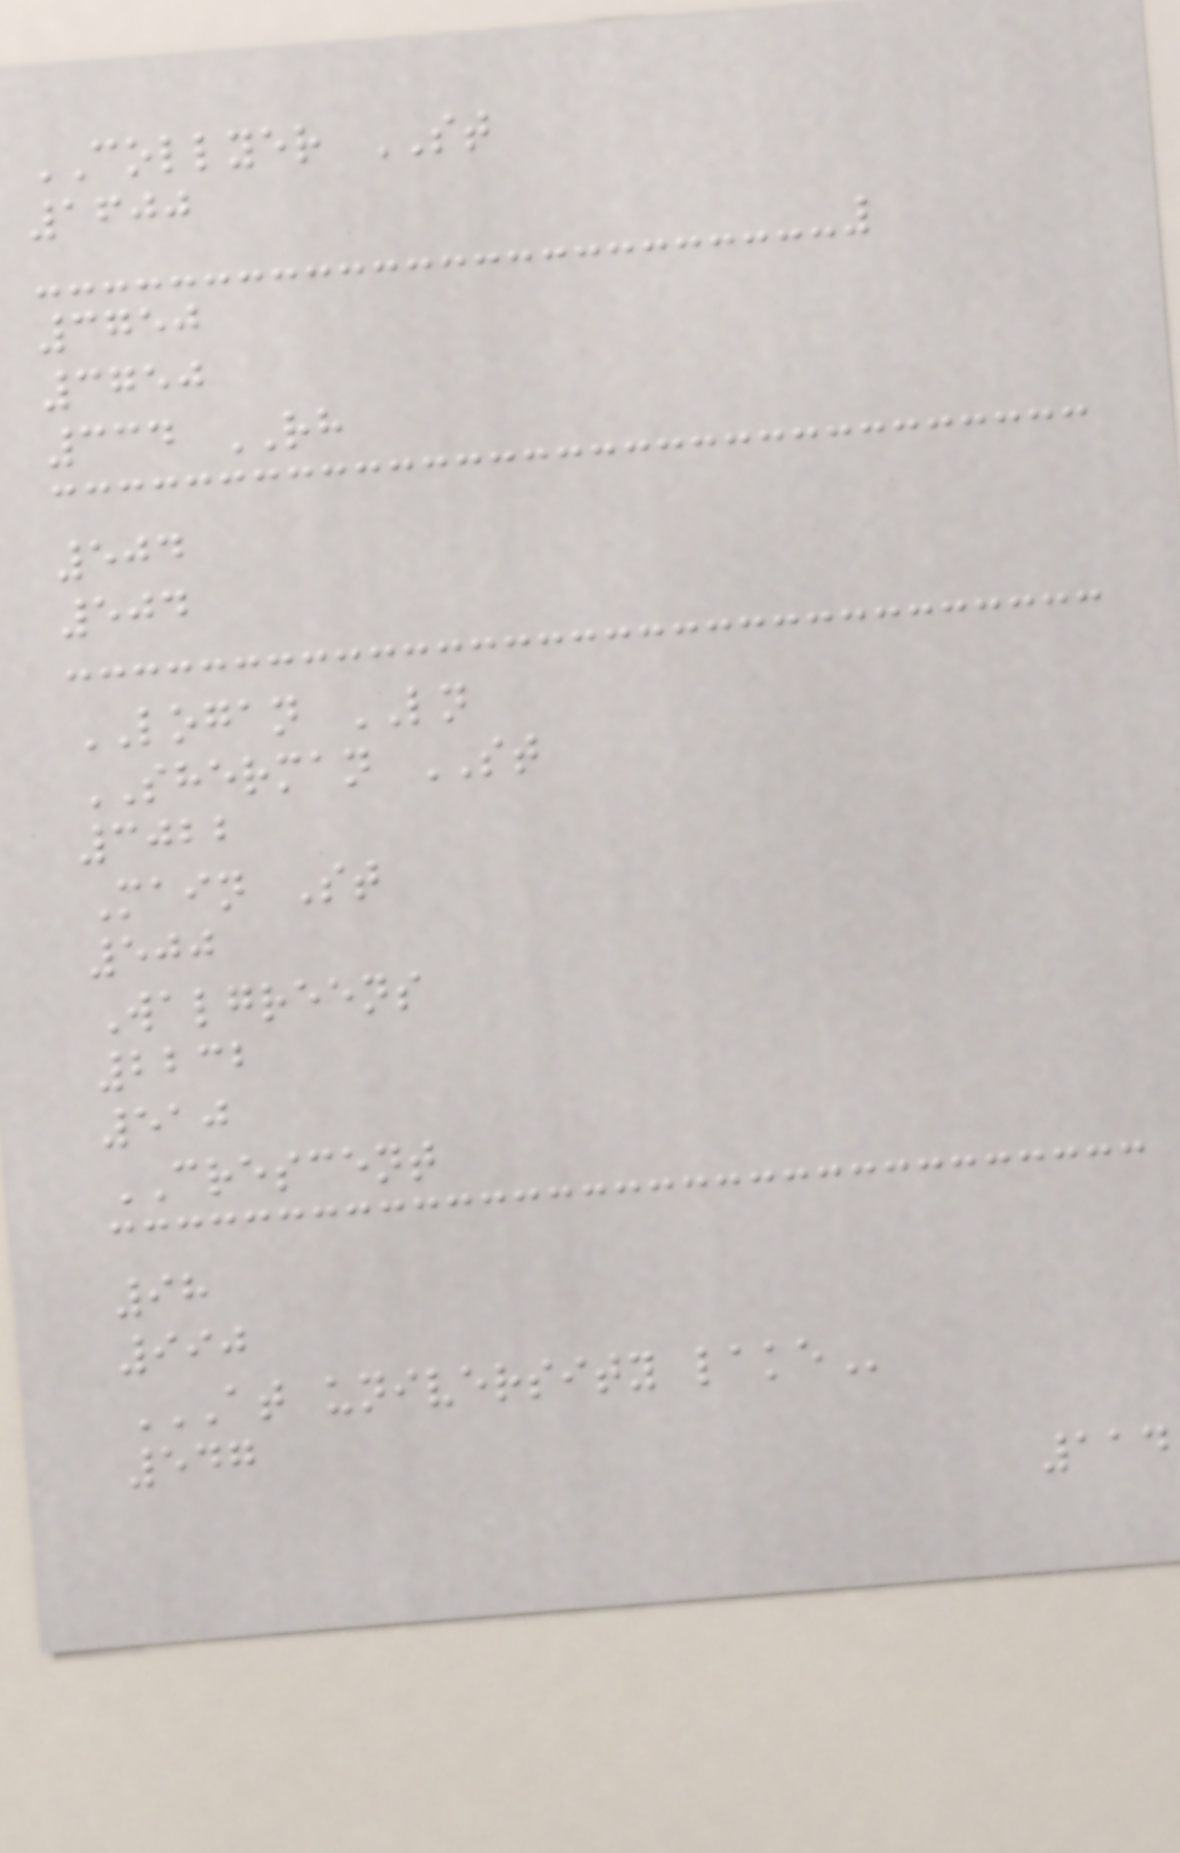COLLYER ST
1600
3750
3750
334 RH
504
504
LOGAN LN
SHERMAN ST
3022
Main St
500
Walgreens
2232
510
CRESCENT
98
990
AT UNIVERSITY LAKE
547
114
